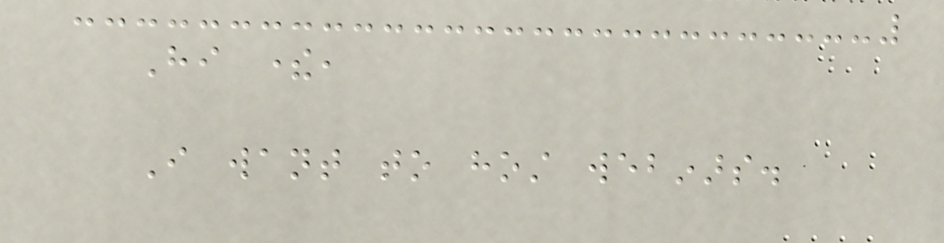Hi there,
I want to host webinars.
